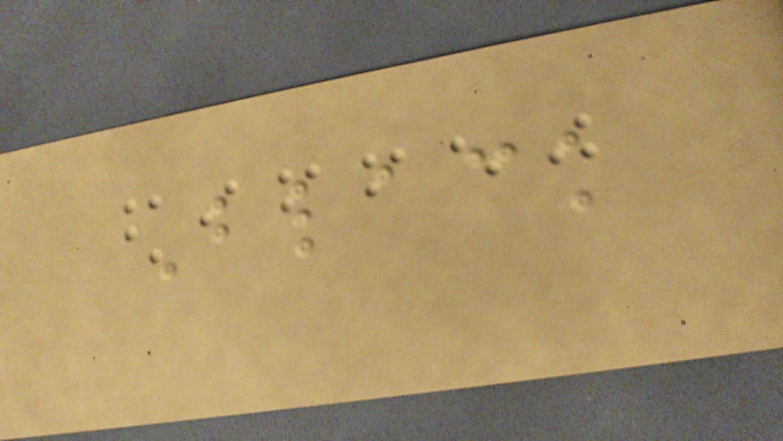Black
